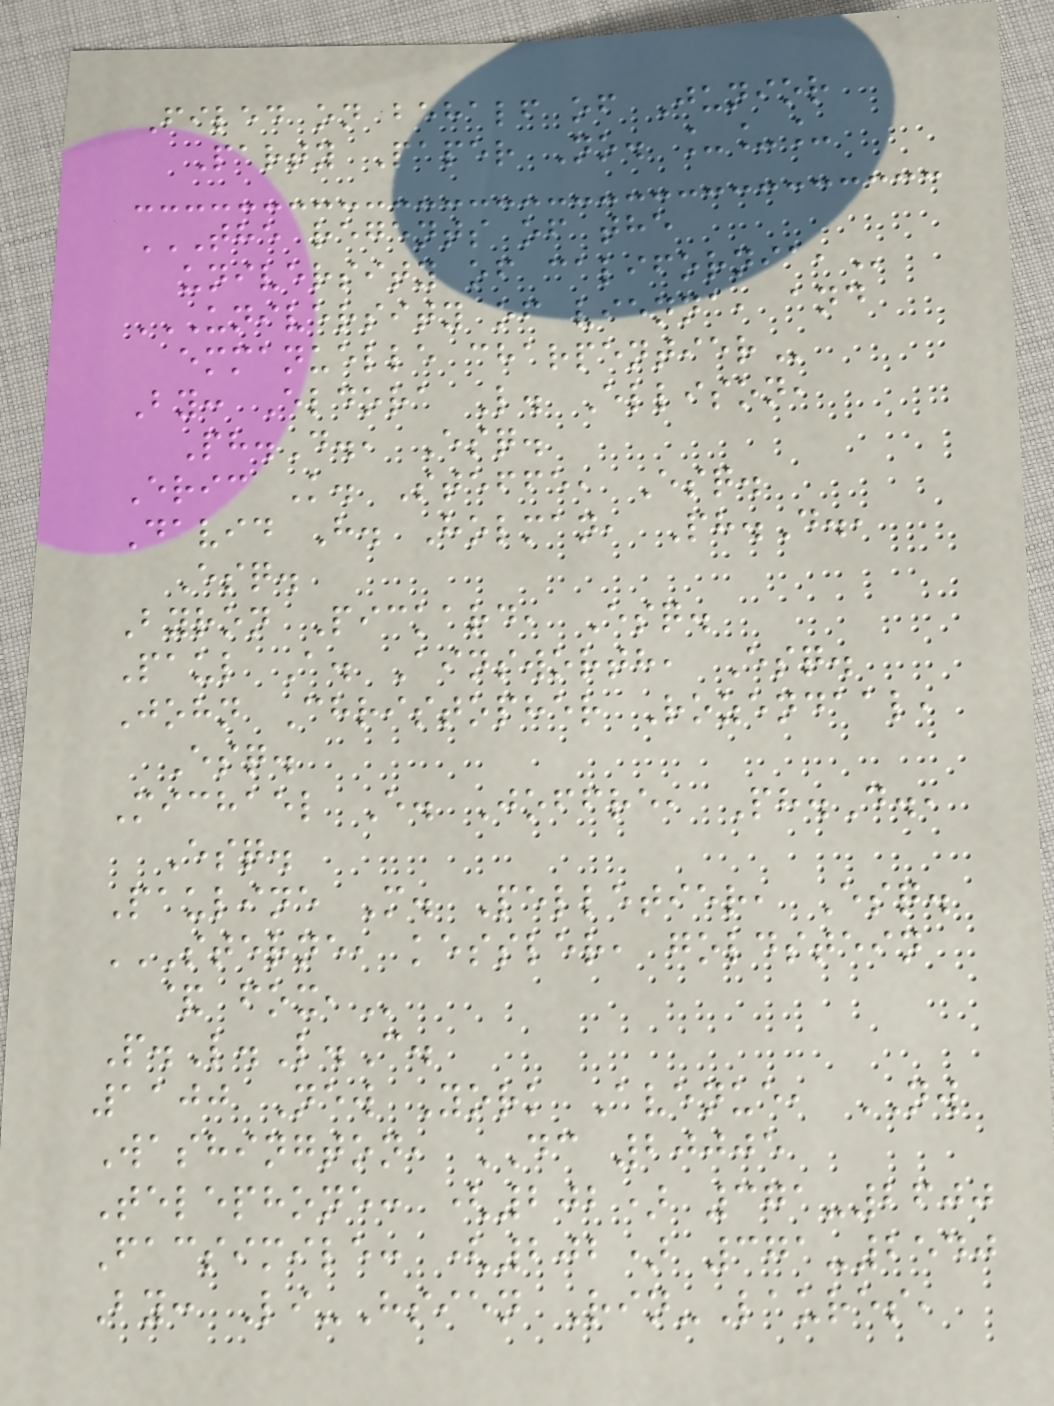Filed on behalf of Junior
Party Paper No. ___
THE REGENTS OF THE
UNIVERSITY OF CALIFORNIA,
UNIVERSITY OF VIENNA, AND
EMMANUELLE CHARPENTIER
By: Eldora L. Ellison,
Ph.D., Esq.
Eric K. Steffe, Esq.
David H. Holman, Ph.D.,
Esq.
Byron Pickard, Esq.
Paul A. Ainsworth, Esq.
John Christopher Rozendaal,
Esq.
Michael E. Joffre, Ph.D.,
Esq.
Pauline M. Pelletier, Esq.
STERNE, KESSLER, GOLDSTEIN
& FOX,
P.L.L.C.
1100 New York Avenue, NW
Washington, DC 20005
Telephone: (202) 371-2600
Facsimile: (202) 371-2540
By: Li-Hsien Rin-Laures,
